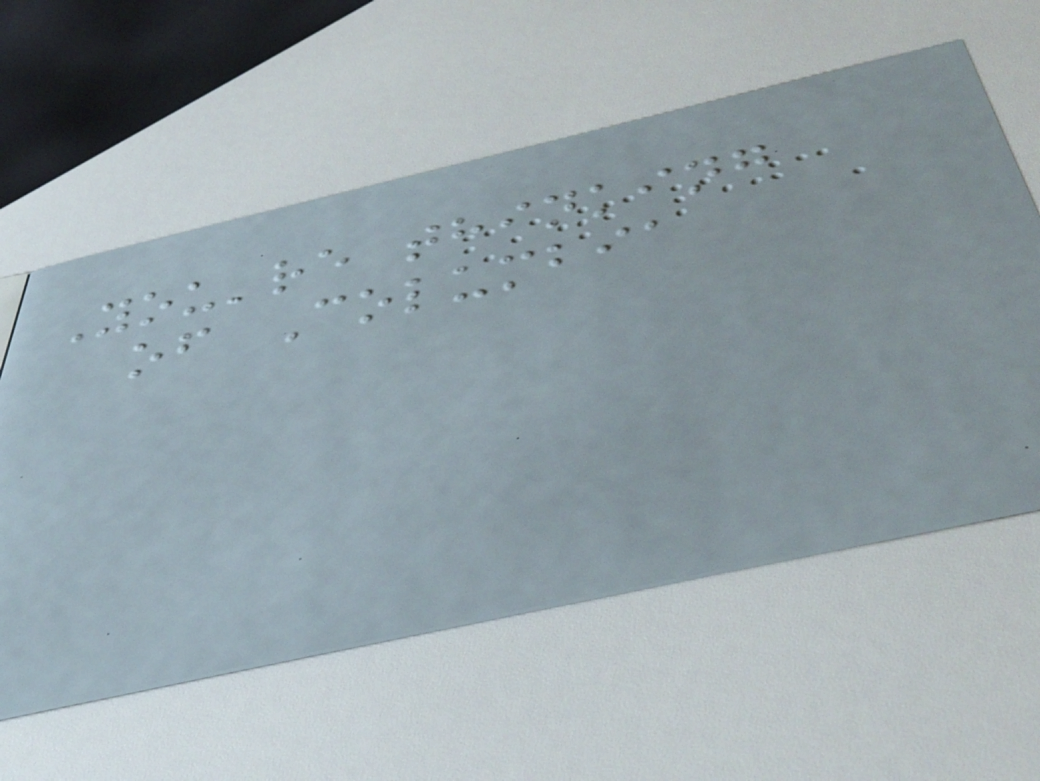You're thinking
of Columbia
